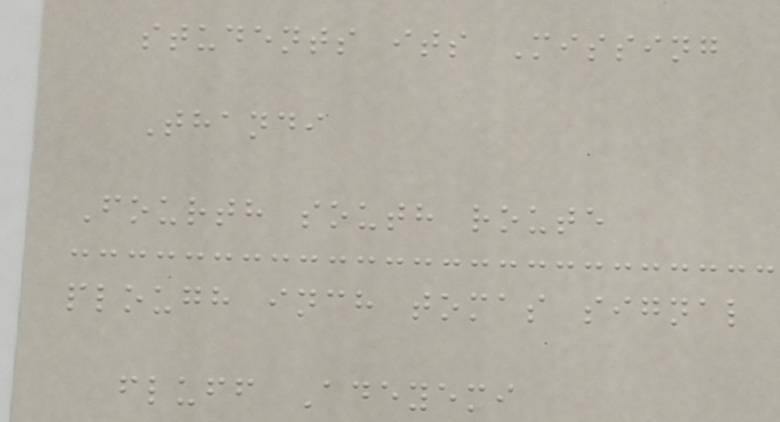students its Missing
Thandi
Fourth south route
plough inch tomas signal
fluff Adeyemi
